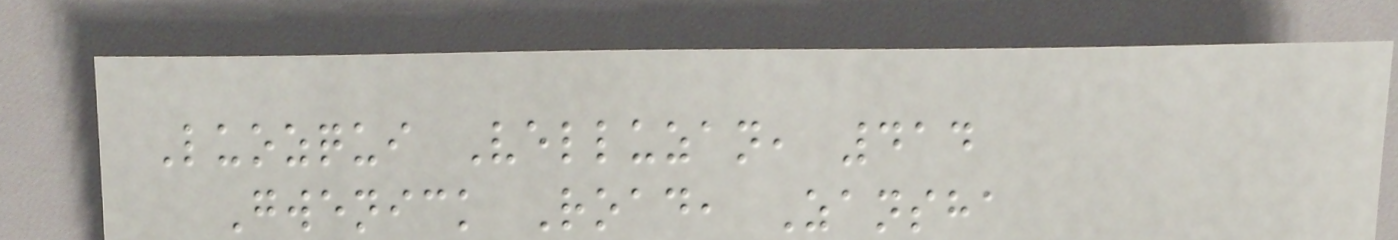Luozqui Velluzan, 414
Gwenick Road, Zansha
